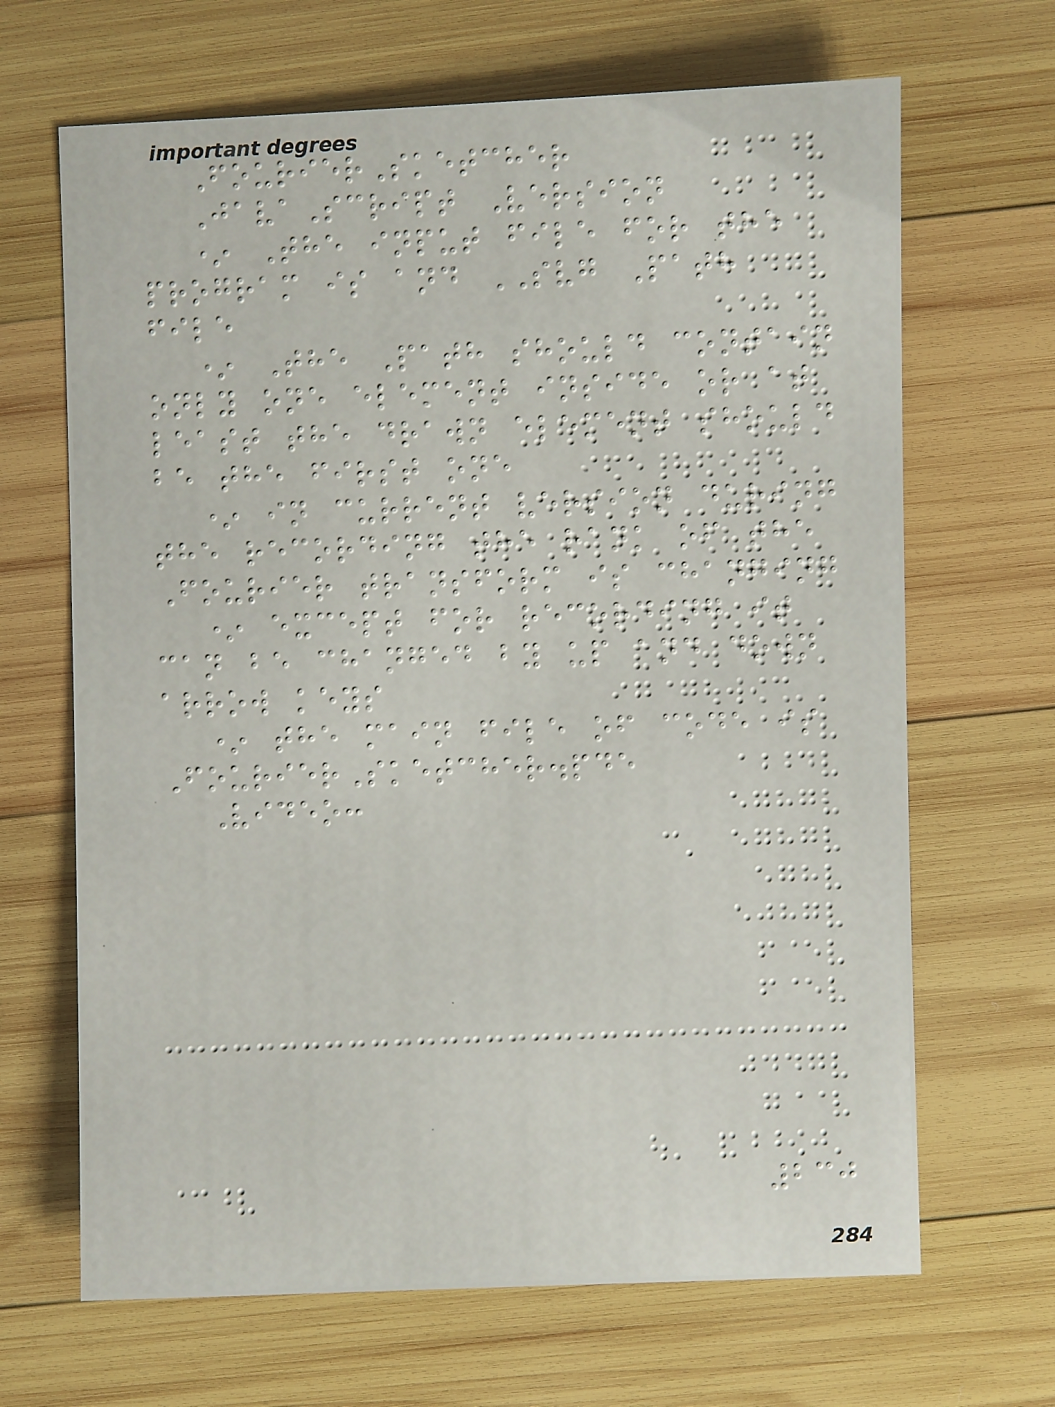FourierSketcher
JavaScript Version
* The input file for the
program is and SVG Path
file
* The Path should contain
only one element inside or at
least the drawn element should
be the first one
* in current version during
the recording the rank of the
Fourier transform is changing
* except for recording it
can be changed by up and down
arrow keys
* the main file of code is
FourierSketcher.pde
Video:
230
